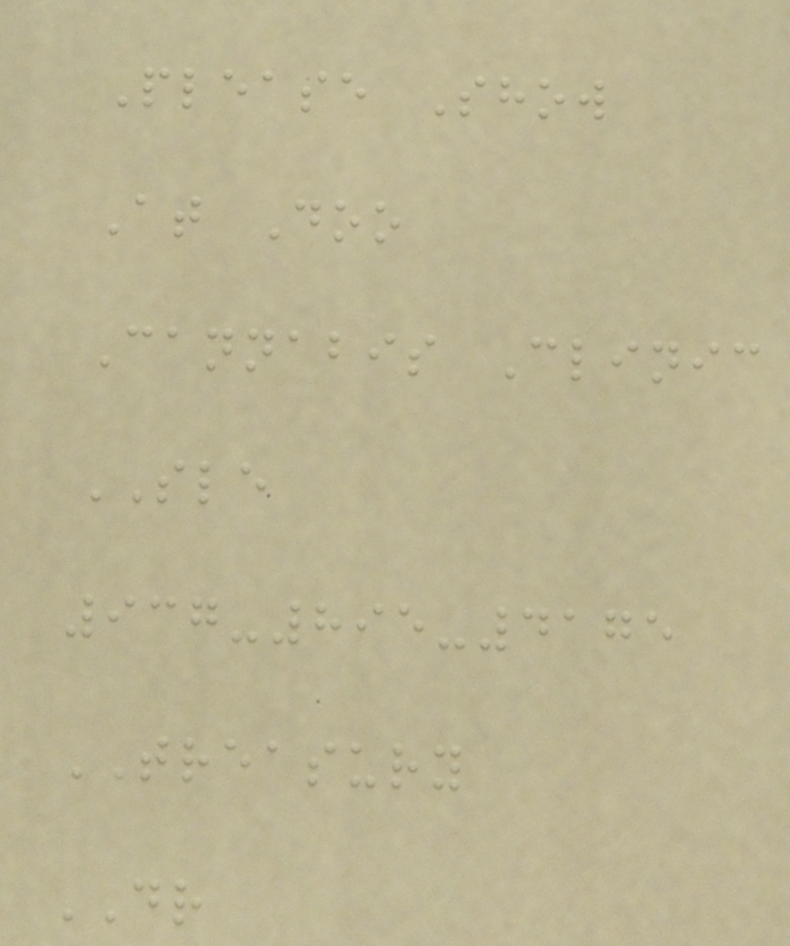Please Show
At Doo
Cannabis Clinic
SLE
937-895-4175
TREASURY
DR
